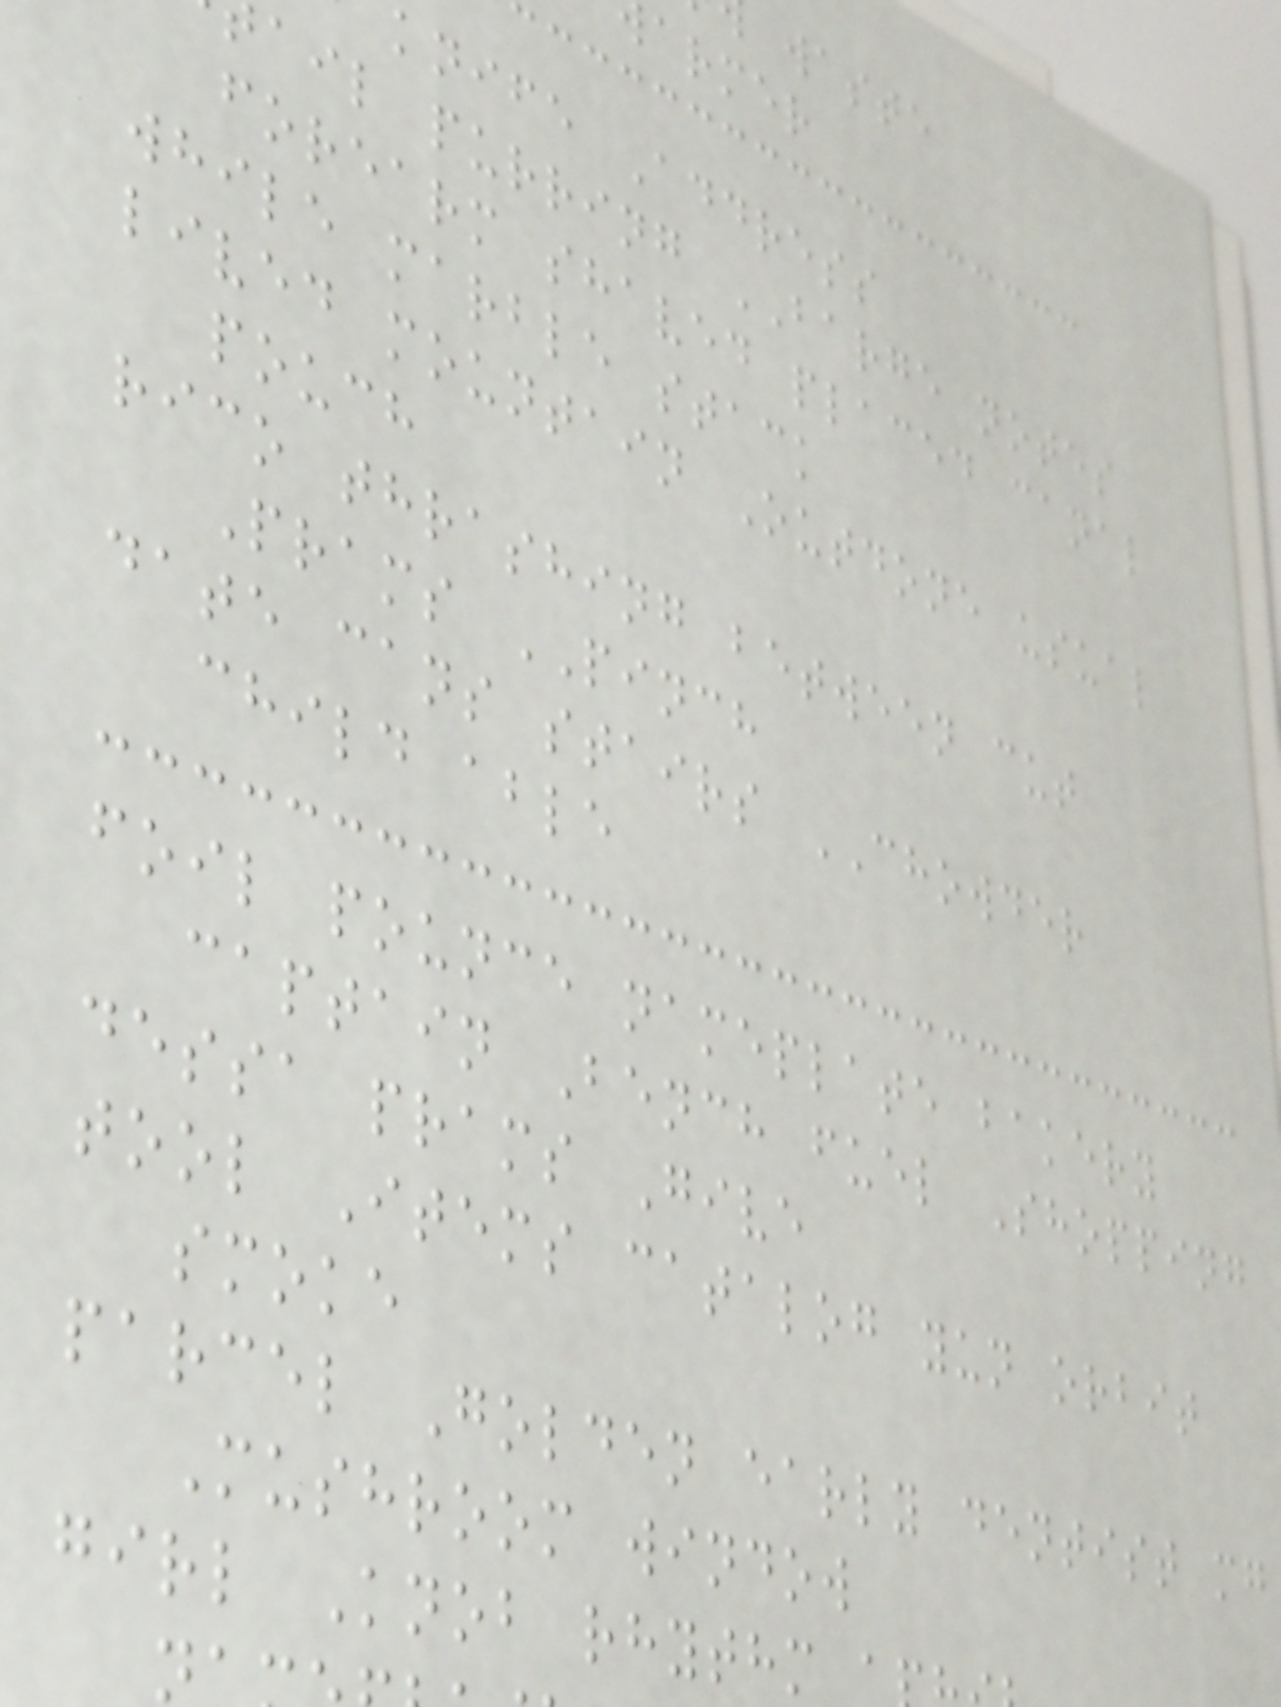armer
knife Address
ail purring BARGE notes
forearm shaved placed canal
while marble stack
lived mountain Outdone usual
pouch
rico thrashing between cut
Prams PINCH
date cans stairs CHOWDER
child able
foil pounce nameplate bakery
captain Bench fuel Shopping
dessa prams Give
tool Items catalog yun orbit
smoke
parcel Golden early dentist mg
Mushroom window
girl Knob rhythm
